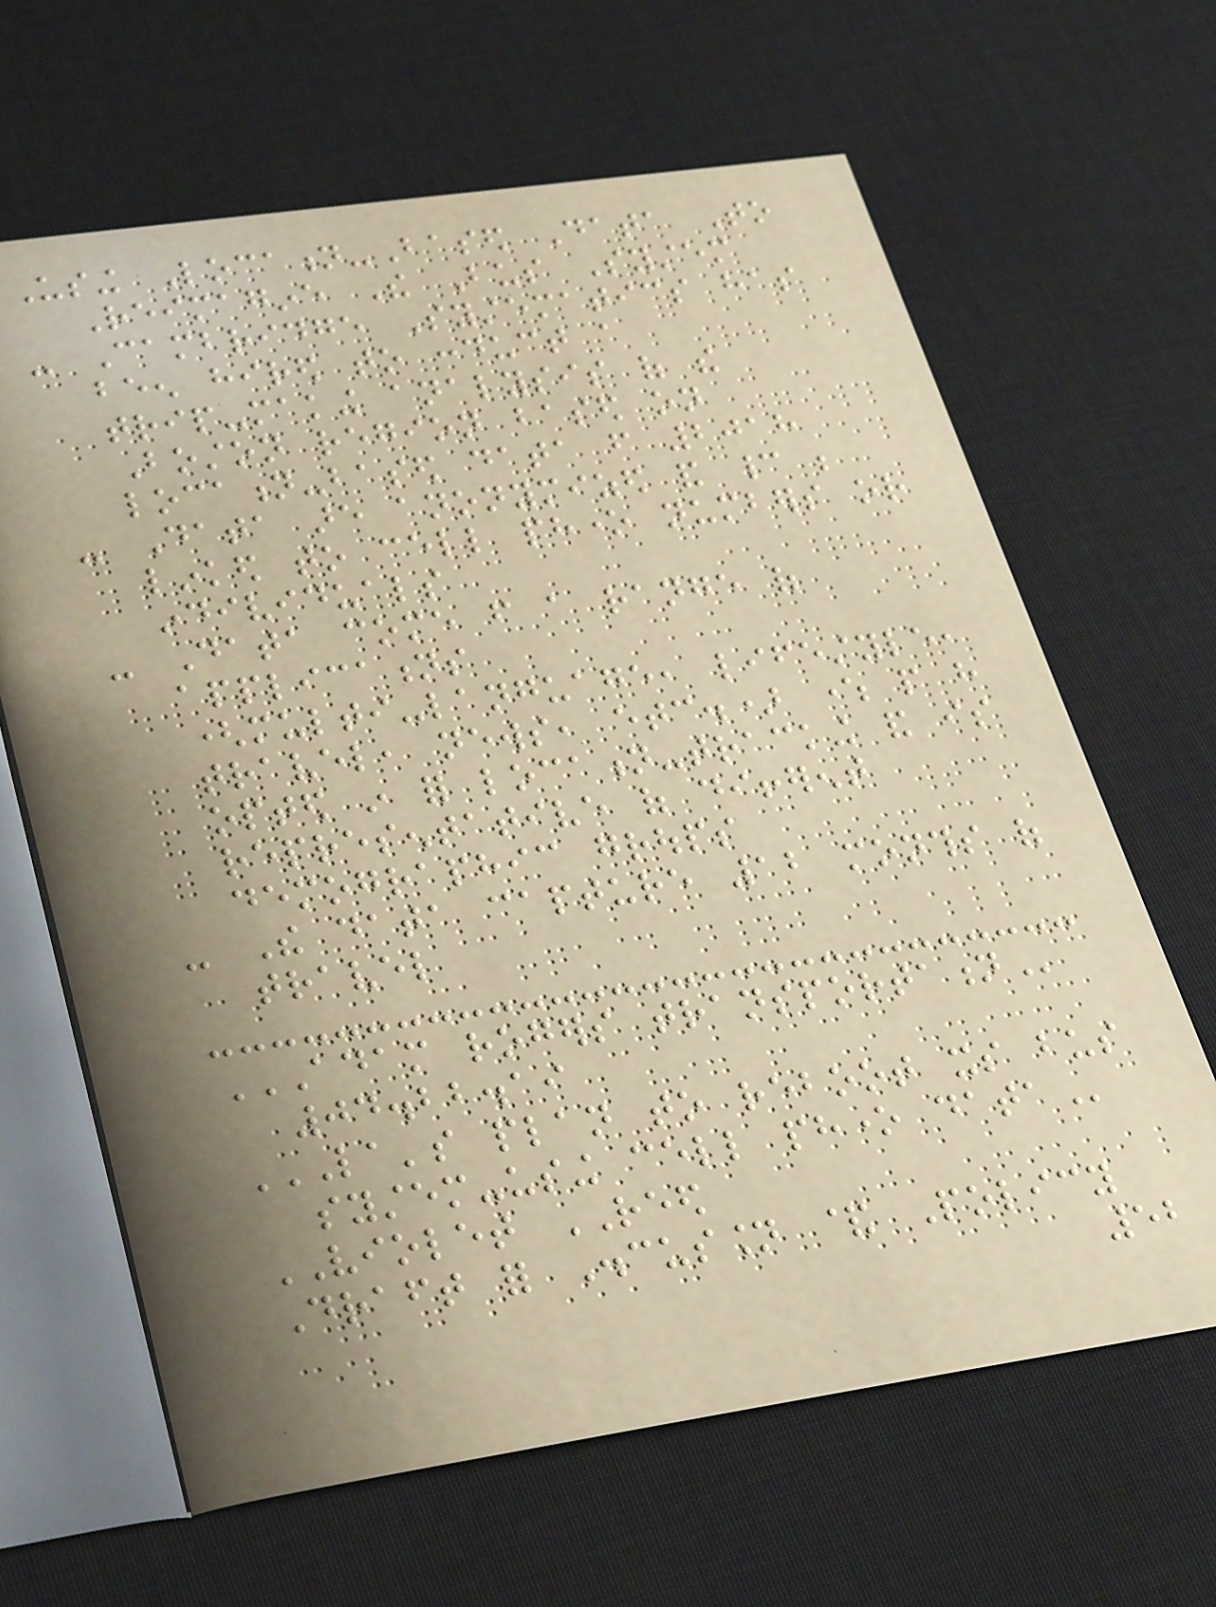Using Location-Based Data To
Reimagine The Bus System
- Cambridge Systematics has
been hired to conduct a
trip-making analysis of the
Boston region based on
location-based data from 2018
- Data are anonymized and cannot be
linked to cell phone numbers or
individuals
- Data come from a range of
applications
(multi-language, lifestyle,
travel, news, etc.) where people have
opted in for location-tracking and is
representative of different
demographic groups
- The data capture 12 months of
travel
ADAM ROGERS TRANSPORTATION
04.22.19
LA'S PLAN TO REBOOT ITS BUS
SYSTEM-USING CELL PHONE DATA
VIOLET REED
Draft for Discussion & Policy
52
